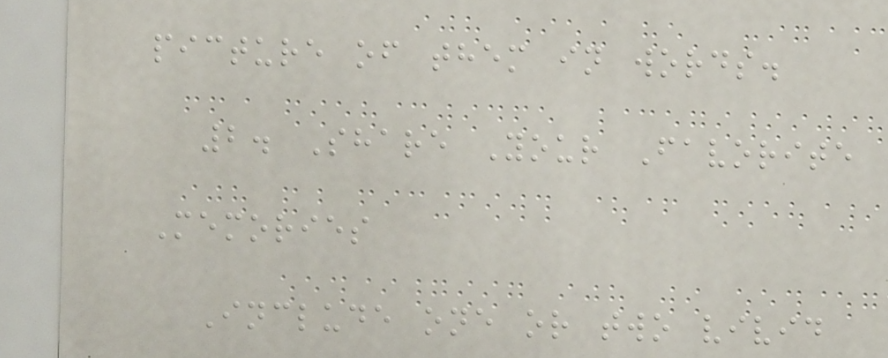picture of them in words.
2. Share Your Favorite
Memories
Include one or two vivid
